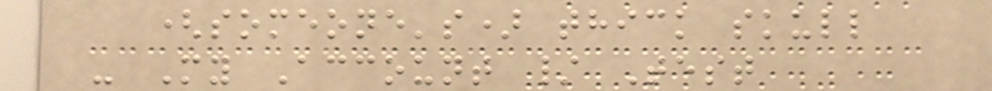(someone's) thick skull
- My Account / Test
